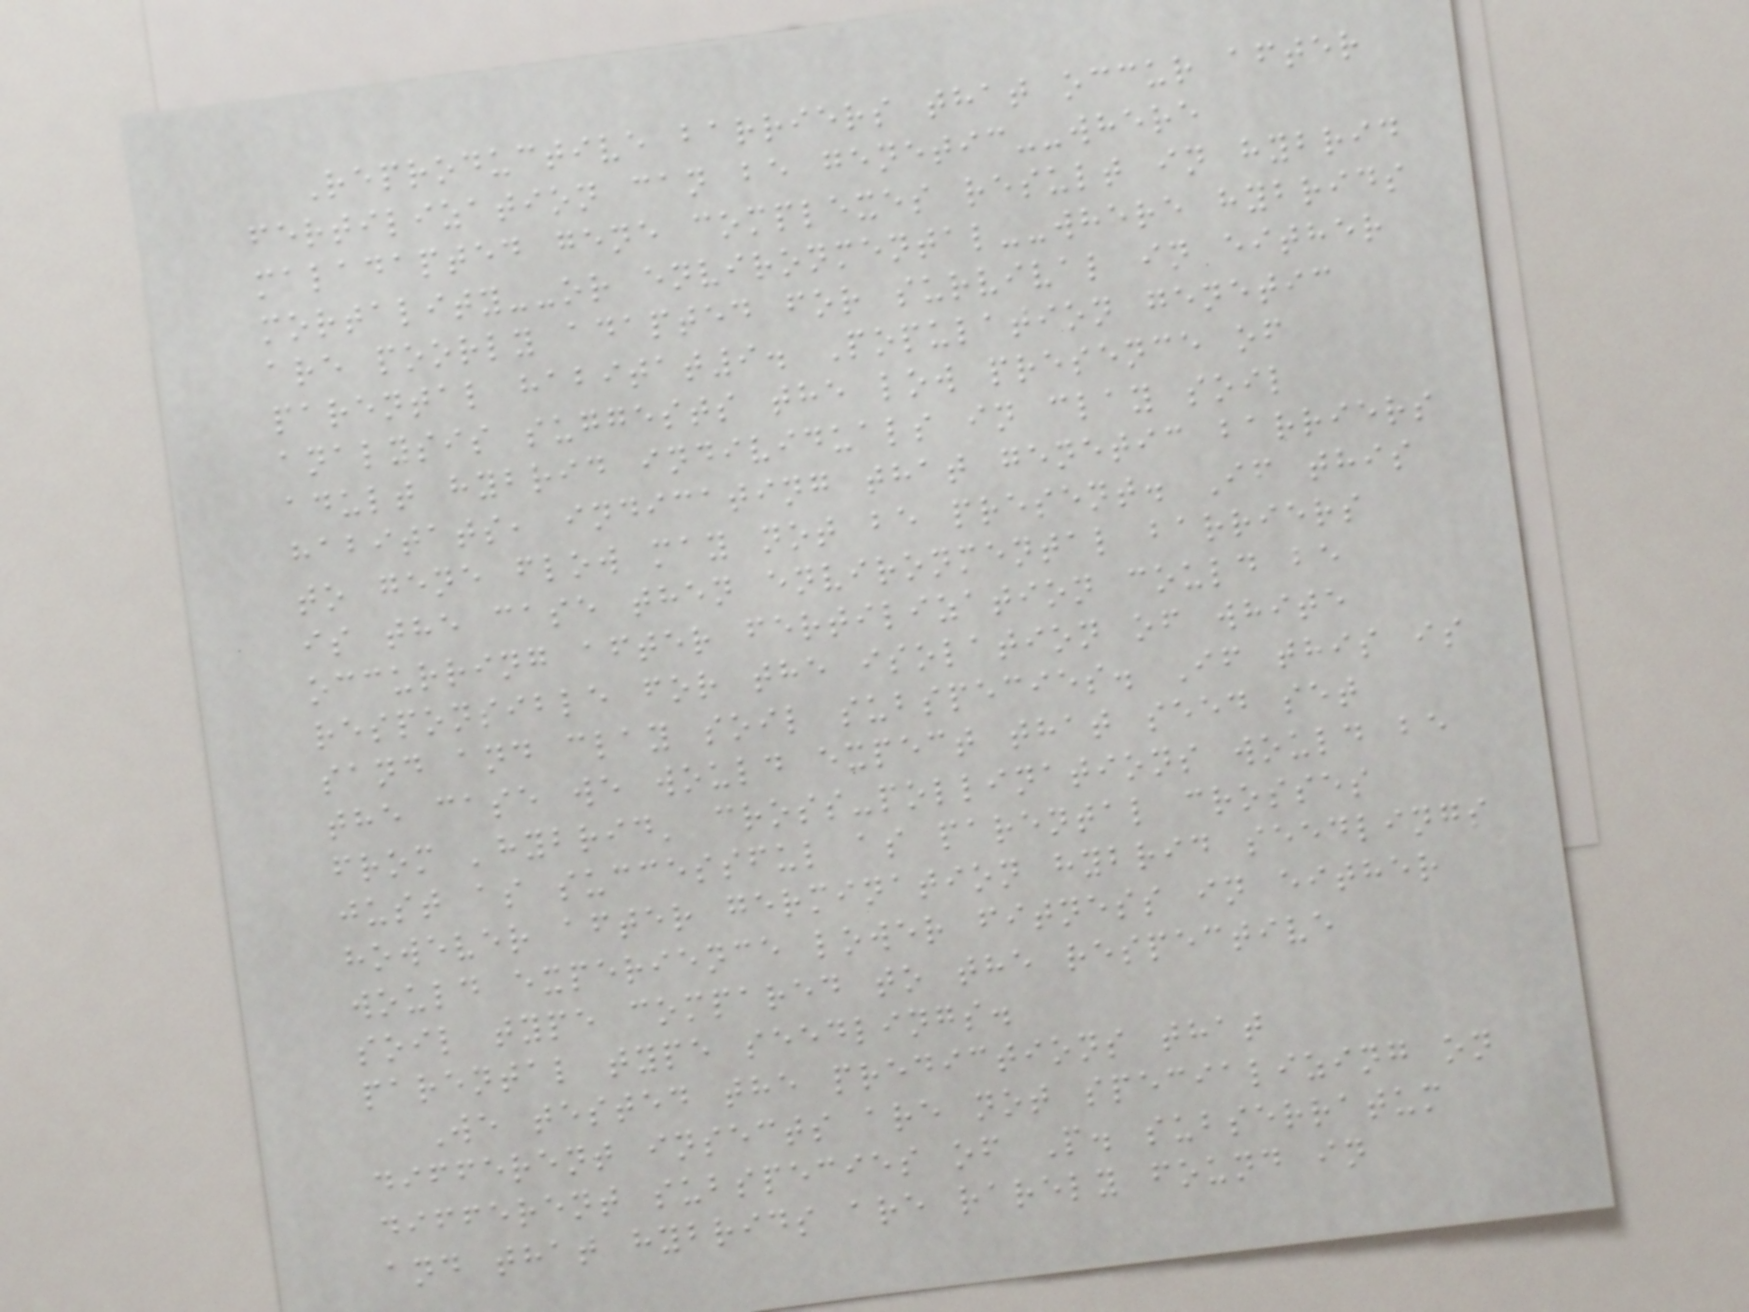Reproductive barriers that occur after
fertilization can be genetic--where
maladapted gene complexes result in hybrid
mortality--or environmental--where hybrids
are poorly adapted for survival in either
parental habitat9. Population genetic
analysis suggests the low presence of
adult hybrid individuals in clay soil
habitats, indicating that genetic barriers
to gene flow may not be present. If this
is the case then environmental barriers
occurring after fertilization could be
responsible for the isolation of white
sand and clay soil subspecies. If this is
the case we would expect that seed set
from 'hybrid' cross-pollinations would be
just as successful as parental crosses
however after germination hybrid seedlings
would experience lower fitness in either
soil type compared to the respective
parental type seedlings.
We tested the predictions that
different insects are not specializing on
different subspecies of P. subserratum
and that hybrids are rarely found in
